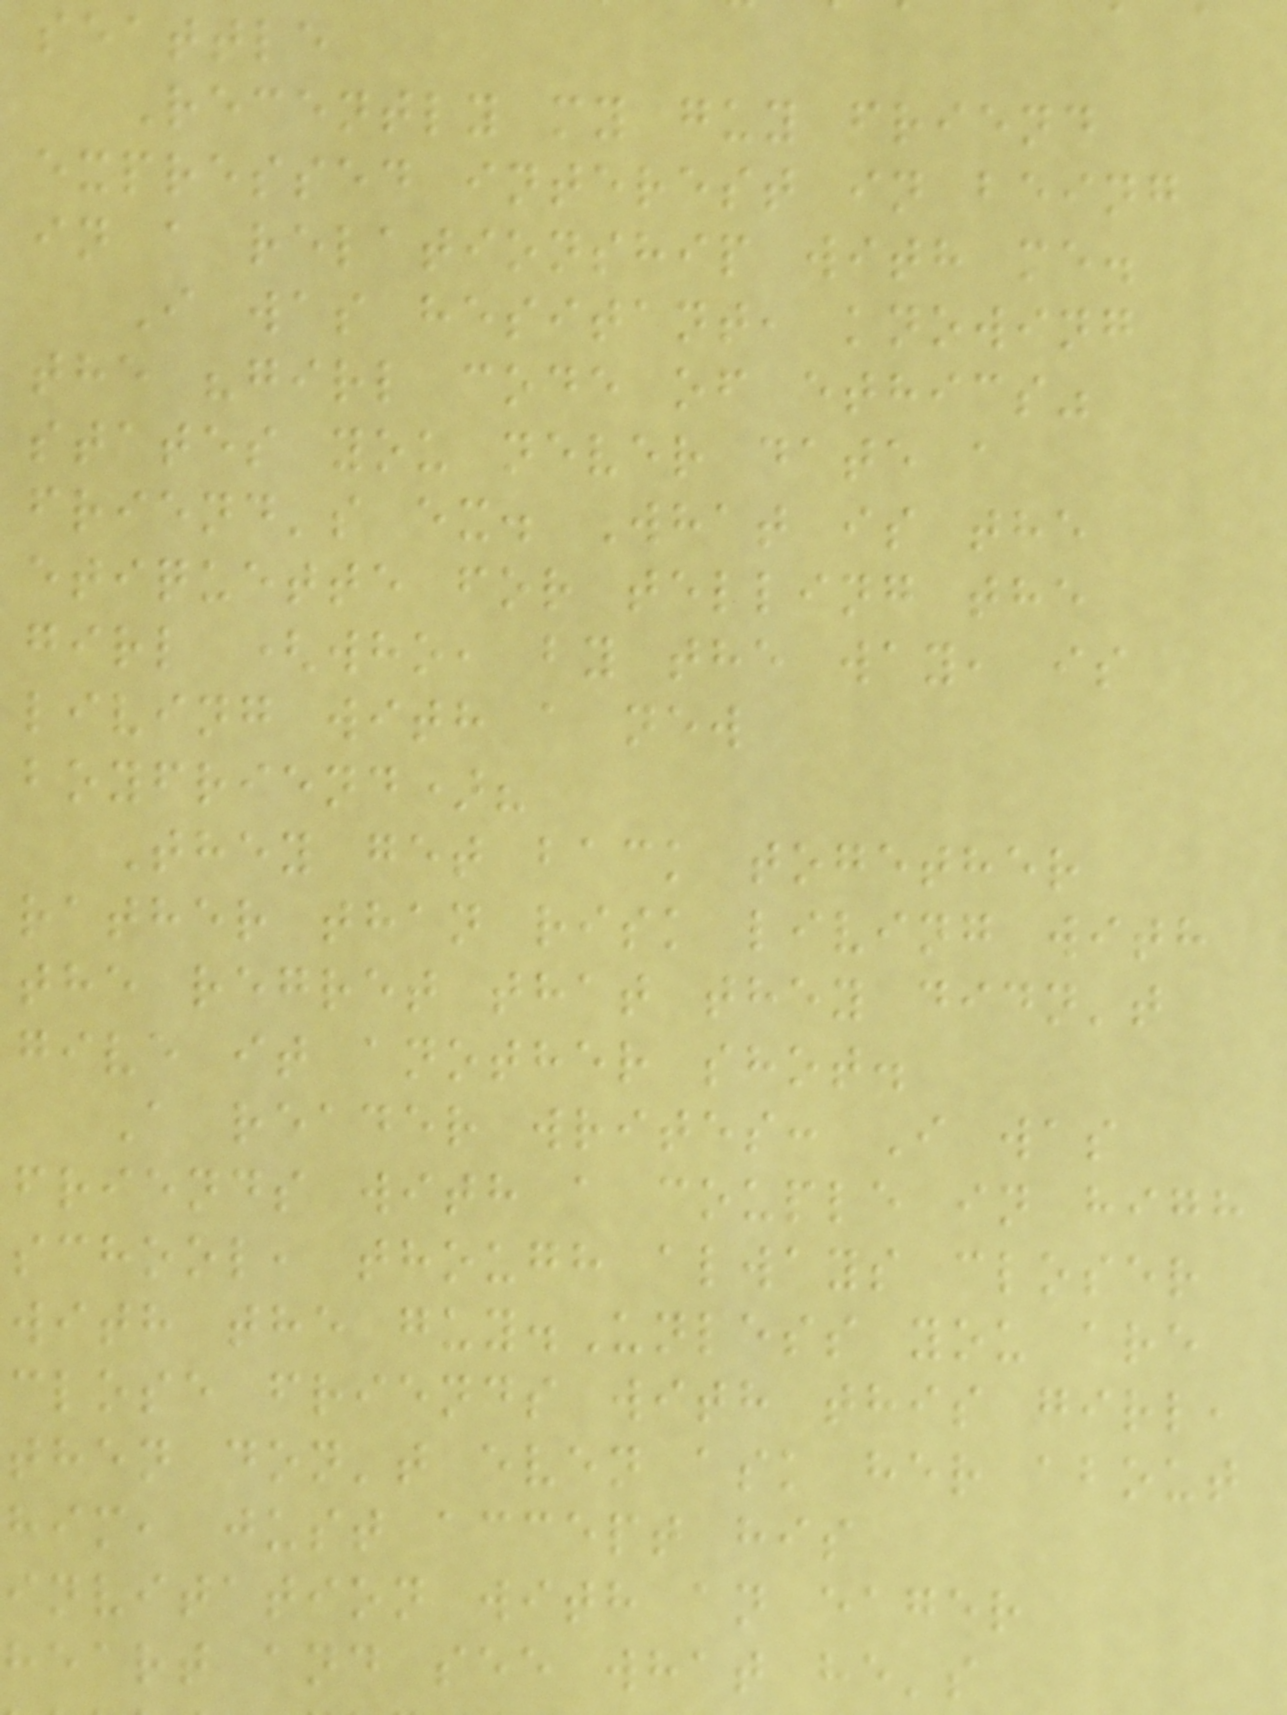seattle
Recently my guy friend
expressed interest in being
in a relationship with me.
I was hesitant, knowing
the "girl code of ethics"
states you never date a
friend's ex. What is the
etiquette for telling the
girl (who, by the way, is
living with a new
boyfriend)?
They get back together
rather than risk living with
the regret that they didn't
give it another shot.
A reader writes: I was
friends with a couple in high
school, though always closer
with the guy.Unless you are
close friends with this girl,
then don't even ask her about
him, just accept his
invitation with an eager
heart and see what he's
